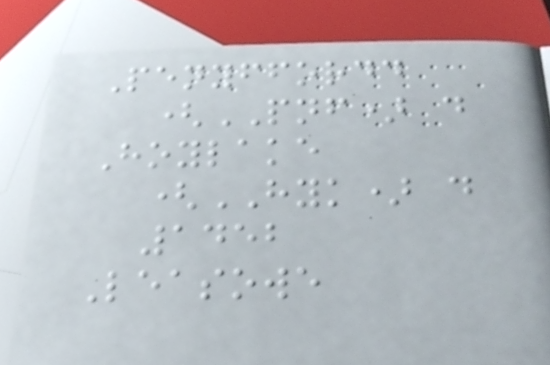Penyffordd
(PNF) d
Hoylake
(HYK) d
1452
Leasowe
